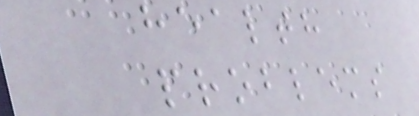health
problems
